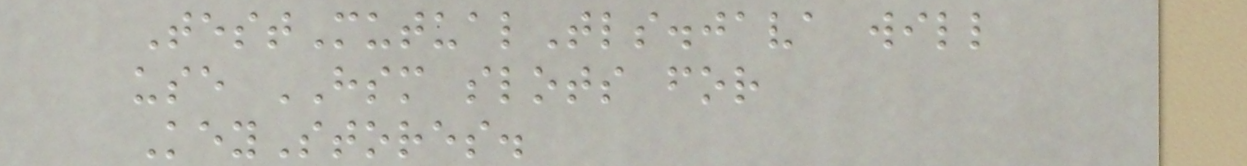TestMutualTls.java will
use HSM slots for
KeyStores.
